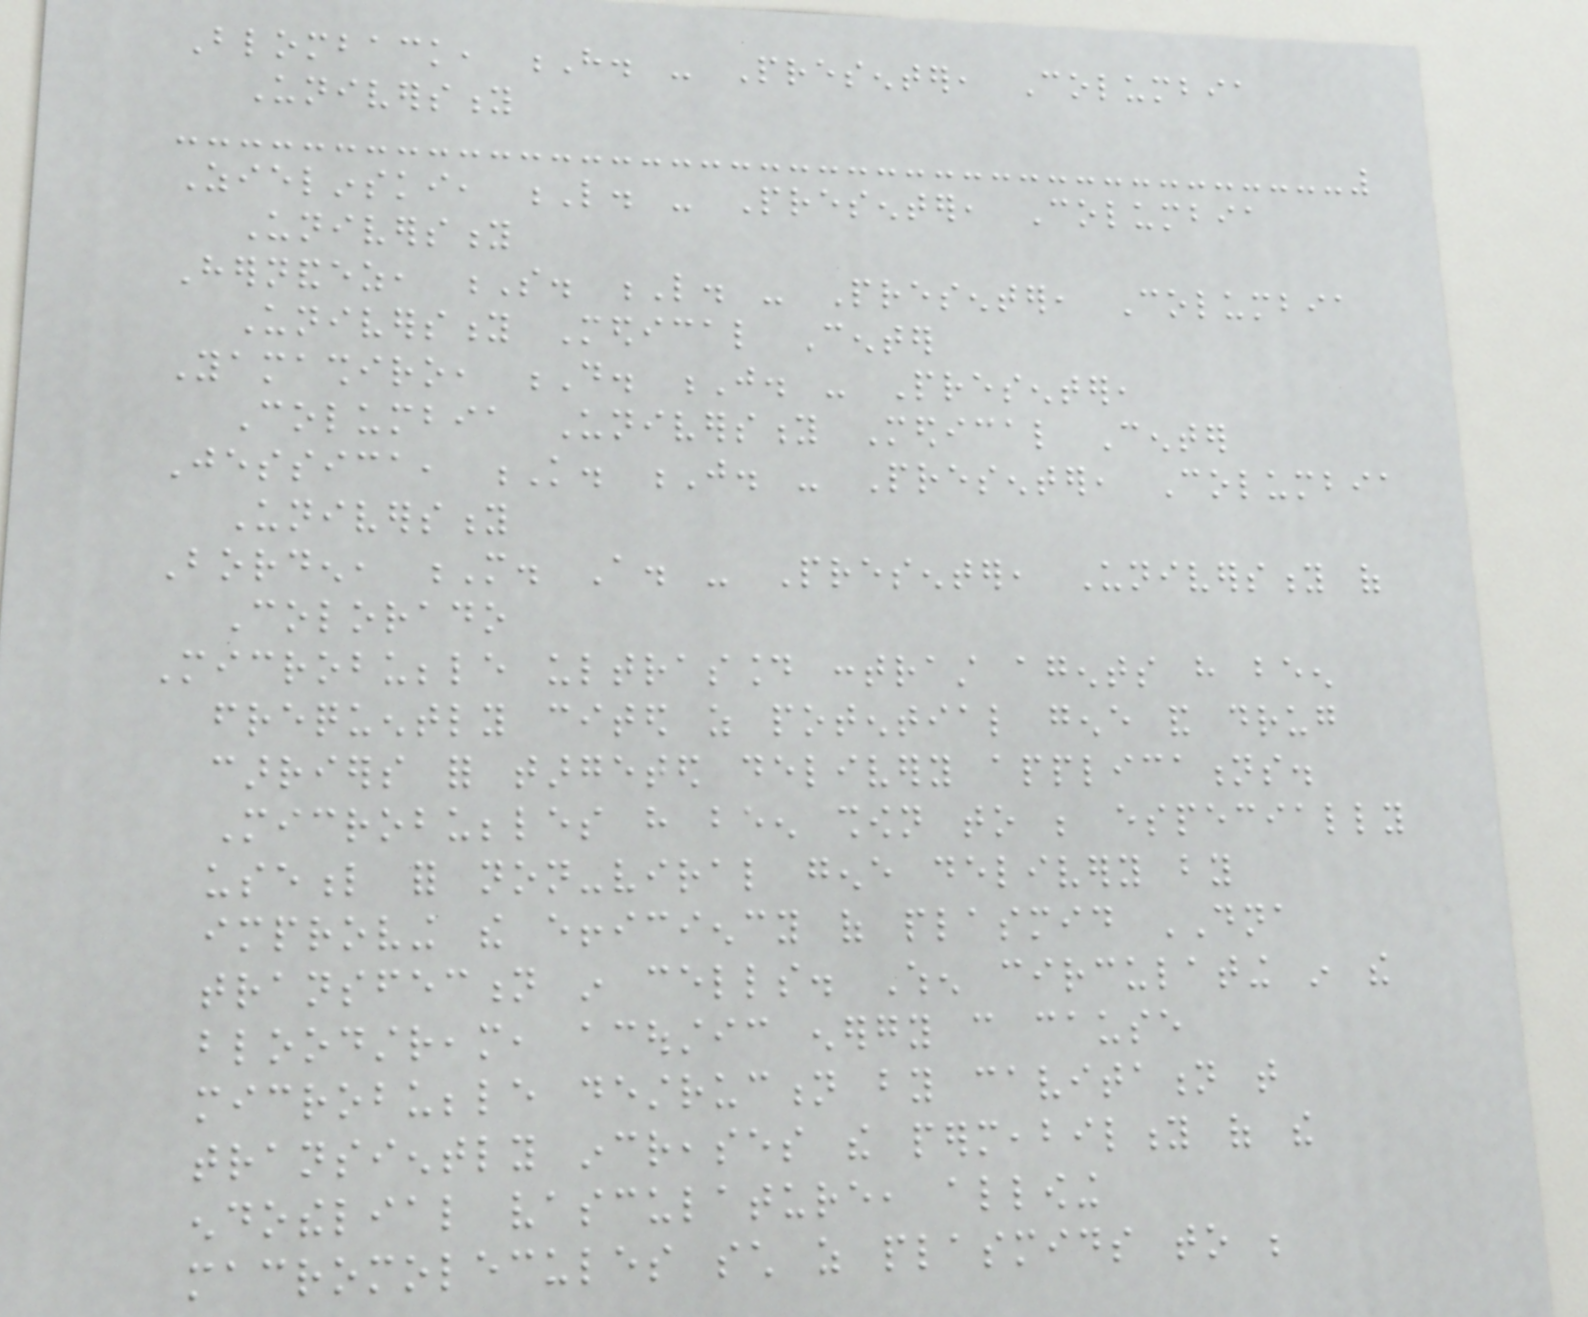Blomback, H. - Presenter, Columbia
University
Zielinski, L. - Presenter, Columbia
University
Hernandez, S. L. - Presenter, Columbia
University Medical Center
Yamashiro, D. J. - Presenter,
Columbia University Medical Center
Jessica, K. J. - Presenter, Columbia
University
Borden, M. A. - Presenter, University of
Colorado
Microbubble ultrasound contrast agents have been
frequently cited as potential gene and drug
carriers for targeted delivery applications.
Microbubbles have been shown to be especially
useful for non-viral gene delivery by
improving the efficiency of plasmid DNA
transfection in cells. When circulating in the
bloodstream, acoustic energy can cause
microbubble destruction by cavitation that
transiently increases the permeability of the
endothelial vasculature, allowing
macromolecules such as plasmids to be
